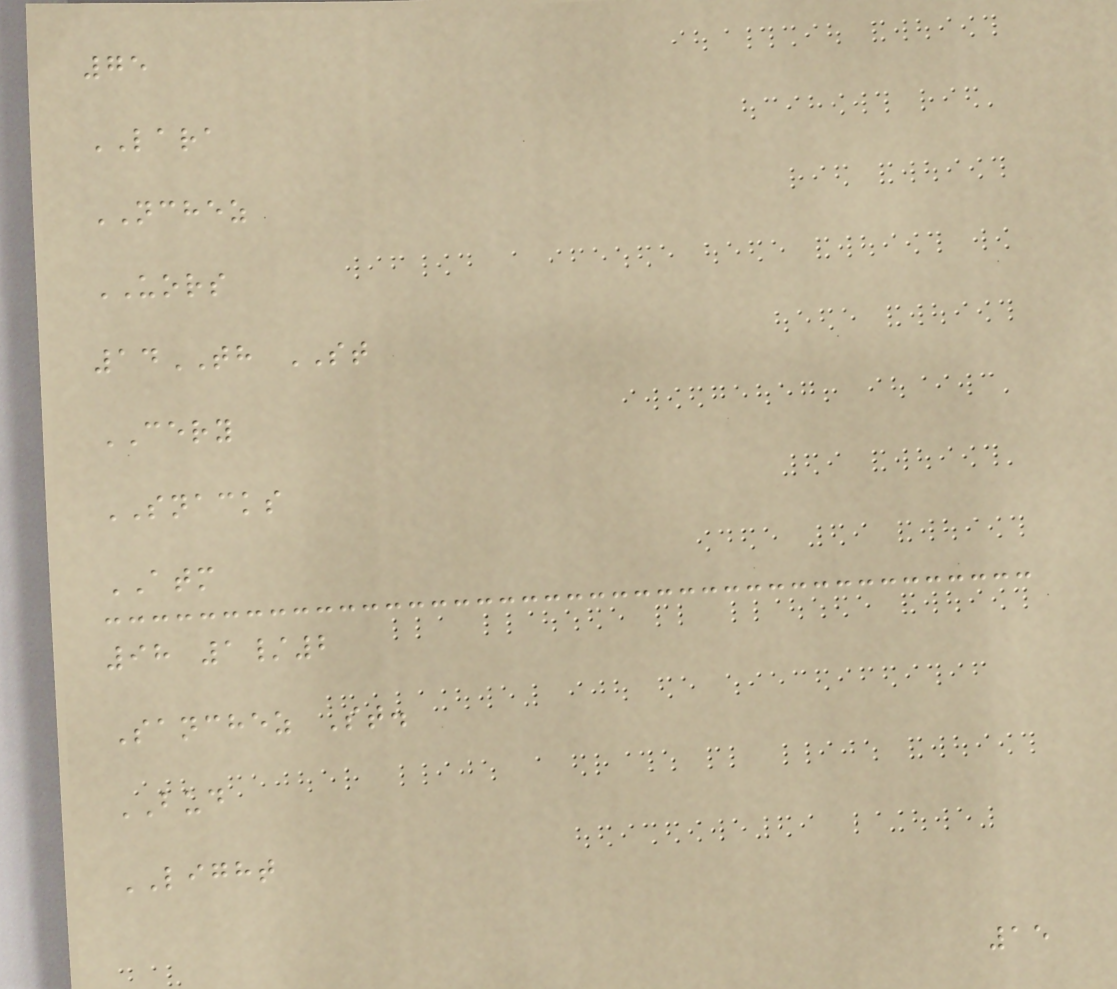75
LARA
NCHEZ
UORS
14TH ST
CERY
SNACKS
ATM
98 1/2
Sanchez St.
BUD
LIGHT
15
